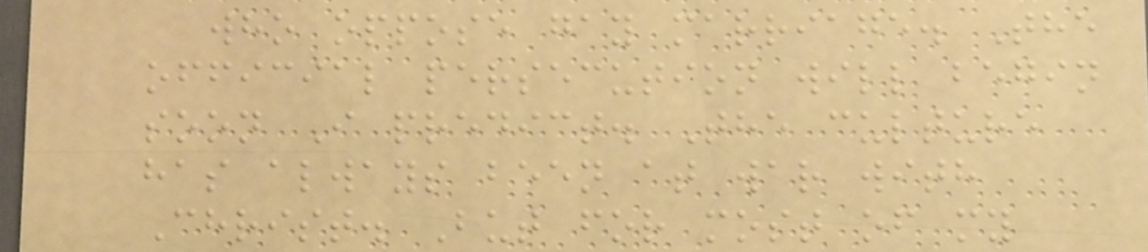who oppose gay marriage. The
official persecution will begin
soon I predict. The culture
has always been at war with
Christ. But for most of my
